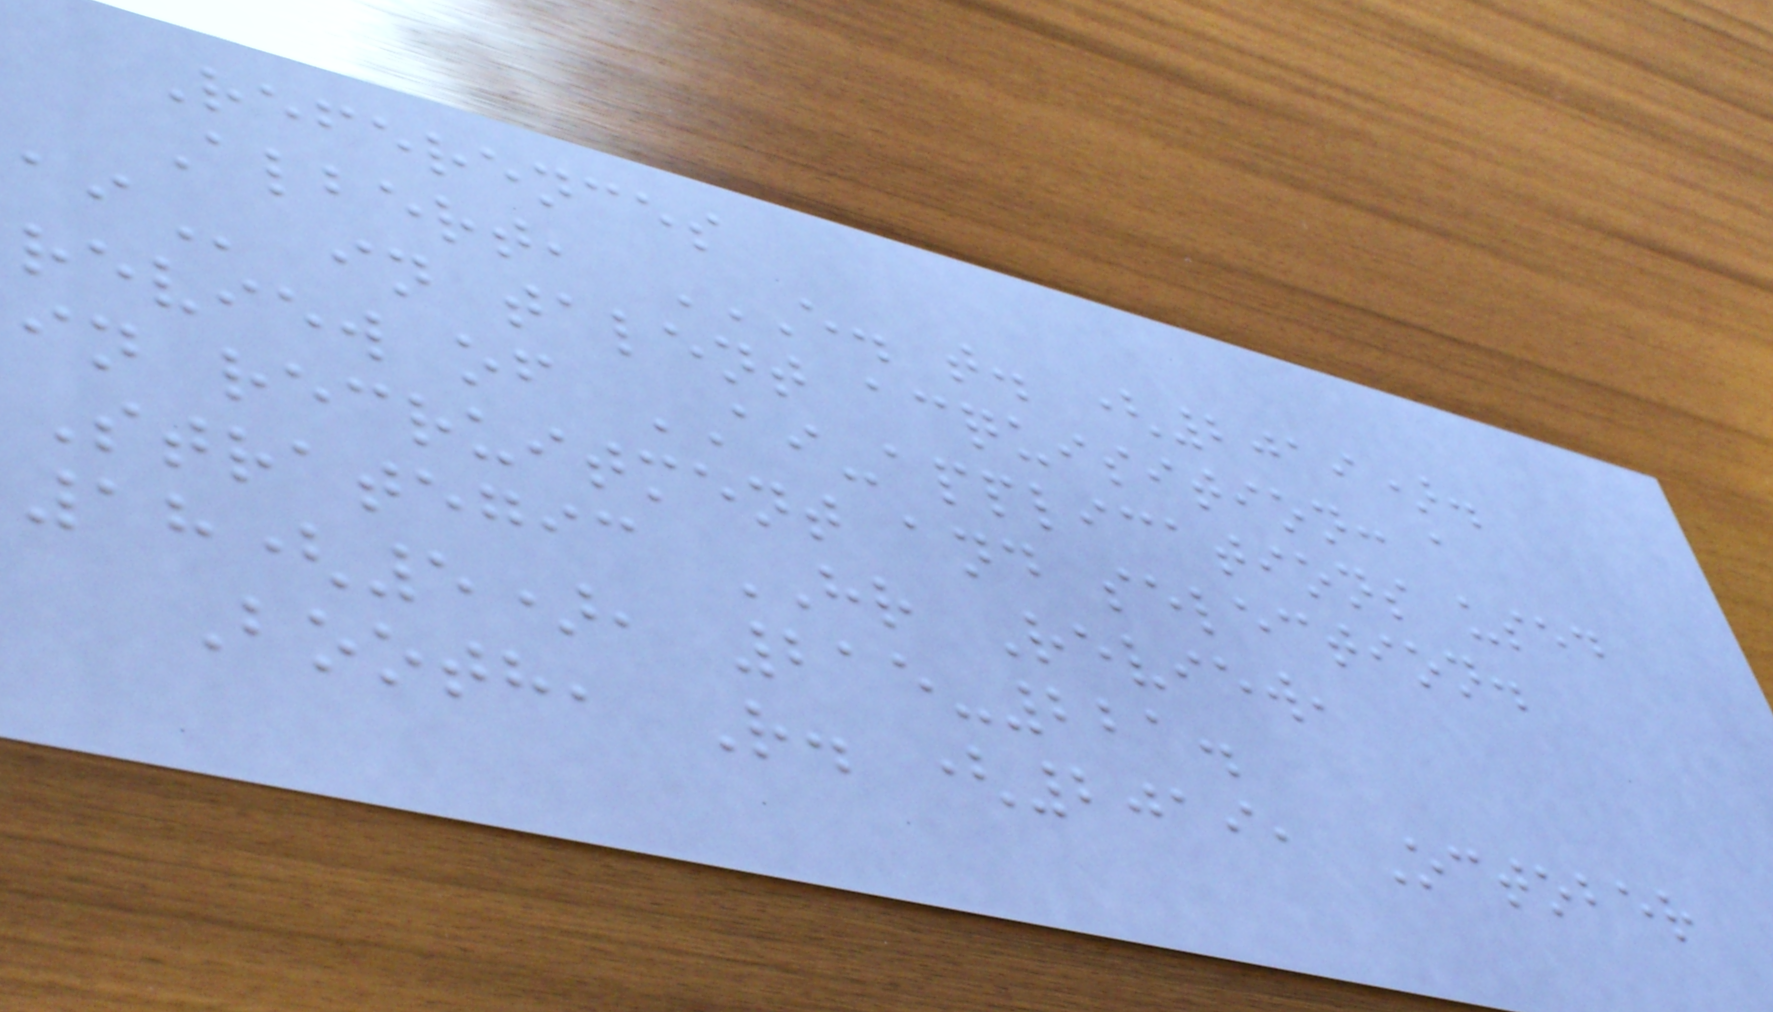References
Albert, E. T. (2019).
AI in talent acquisition: a
review of AI-applications used
in recruitment and selection.
Strategic HR Review,
18(5), 215-221.
Booth, R. (2019, October
